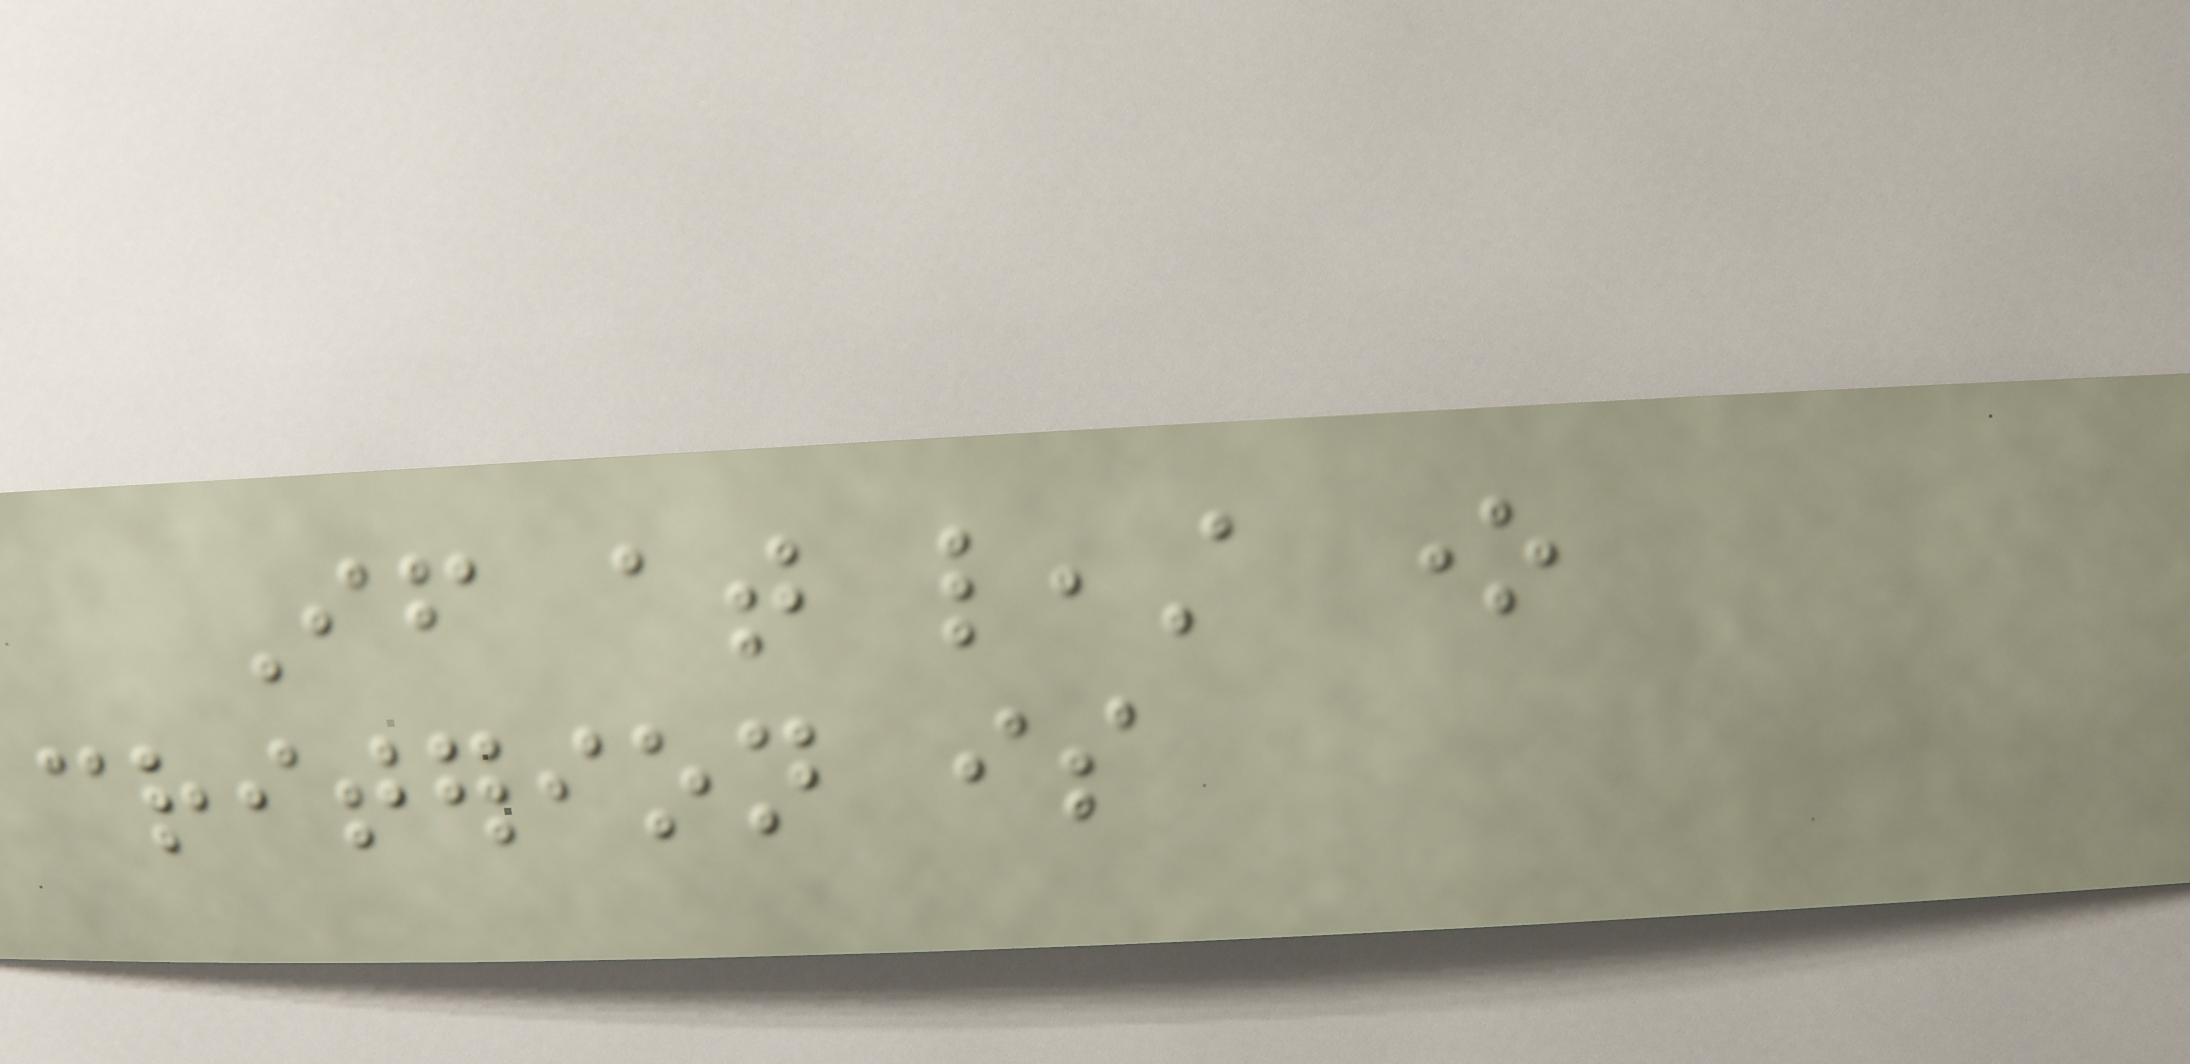If at least one
criterion is
